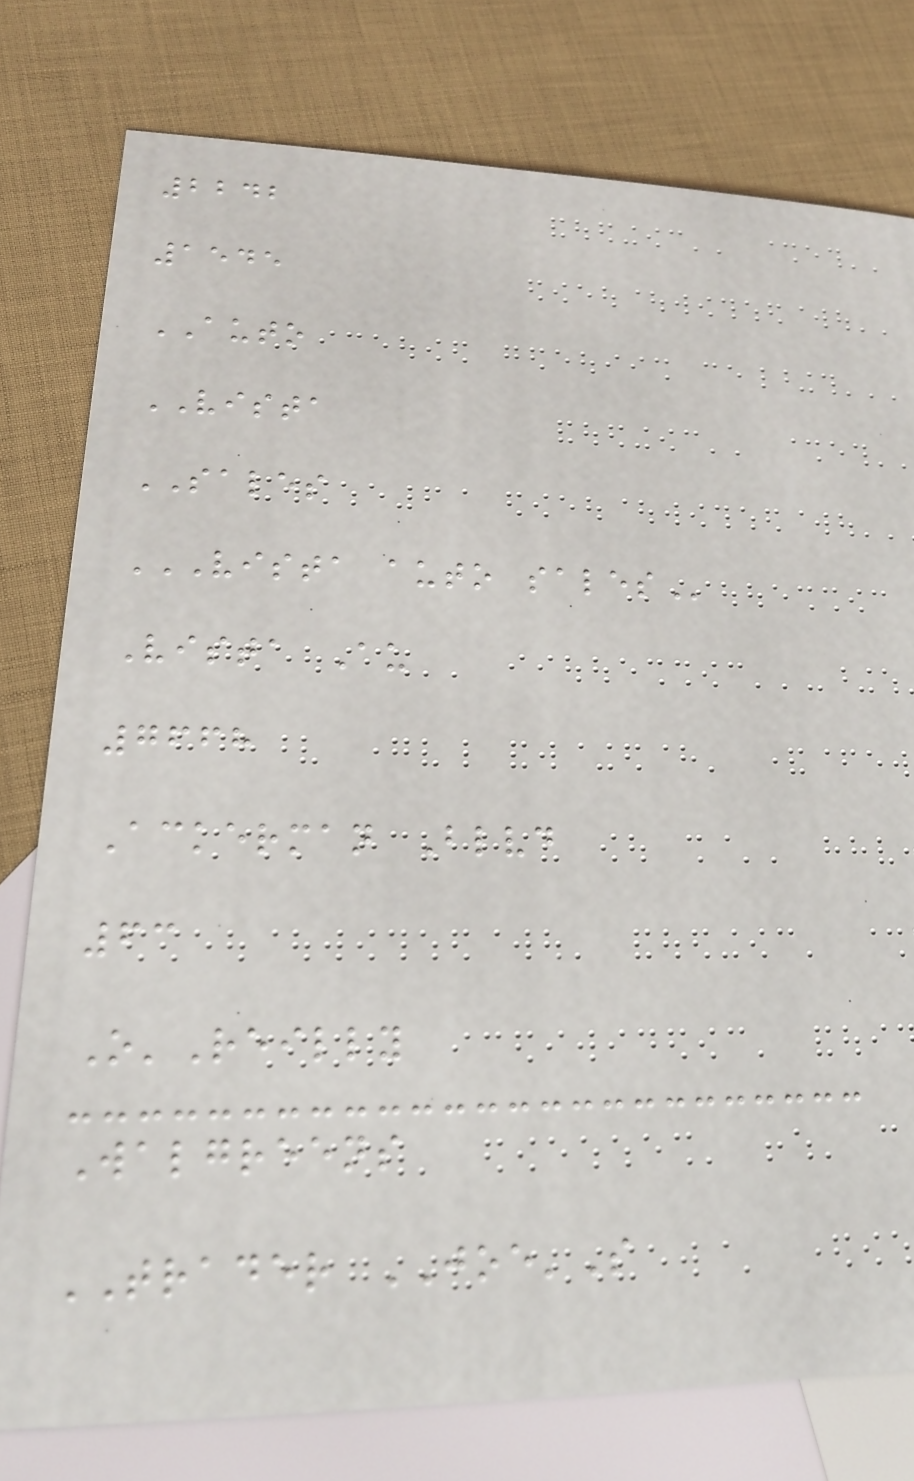2242
1545
AUTO
VISTA
SALES
VISTA AUTO SALES
Vista Au
7668
Ackerman Blvd
63
O'Reilly
Walgreens
TRADER JOE'S
